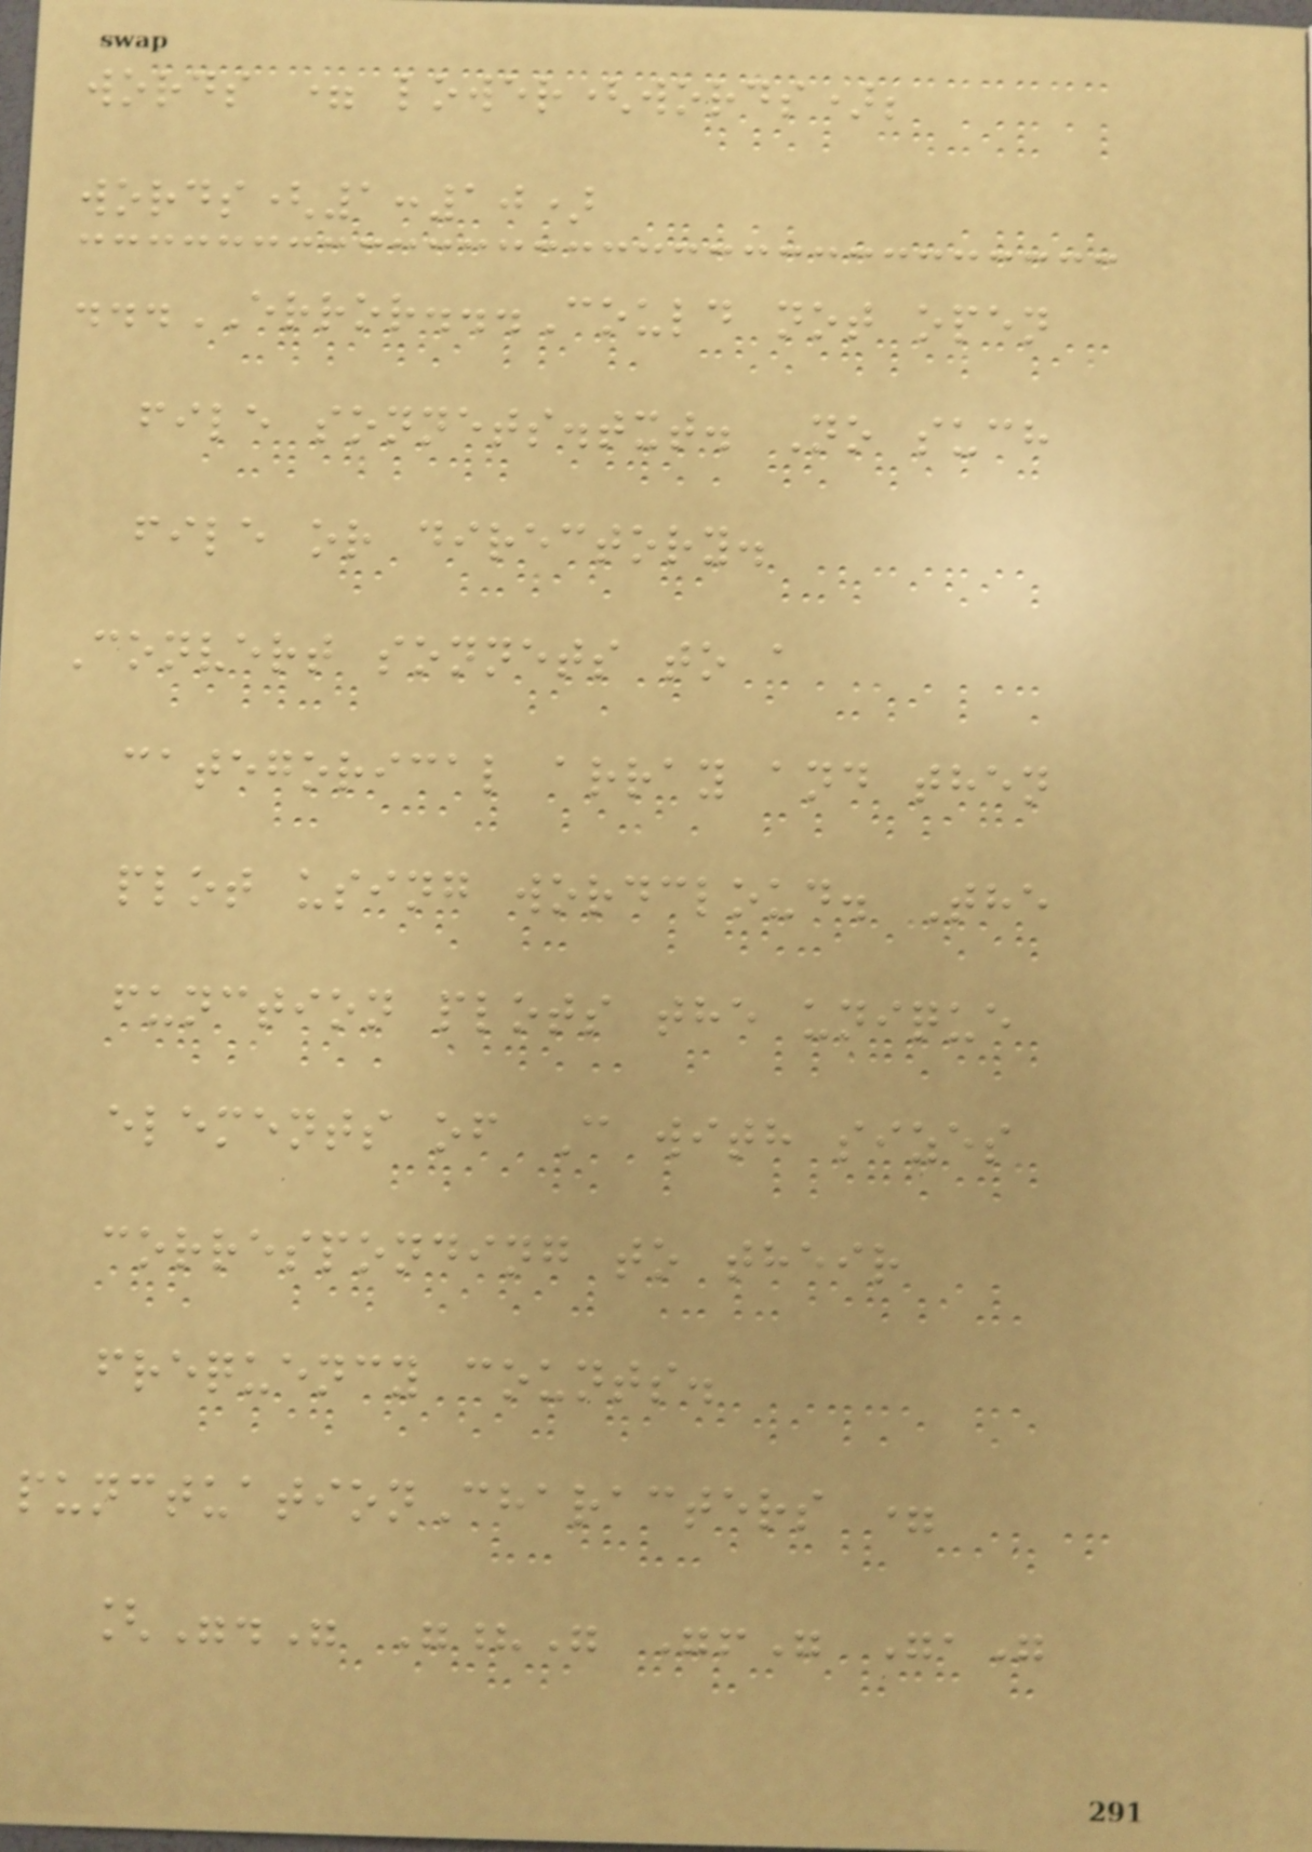words = lower(words);
words(1:10)
...ERROR...Could not open
file sonnets.txt. No such
file or directory.
Convert sonnets to a
categorical array and then
plot using wordcloud. The
function plots the unique
elements of C with sizes
corresponding to their
frequency counts.
punctuationCharacters =
["." "?" "!" ","
